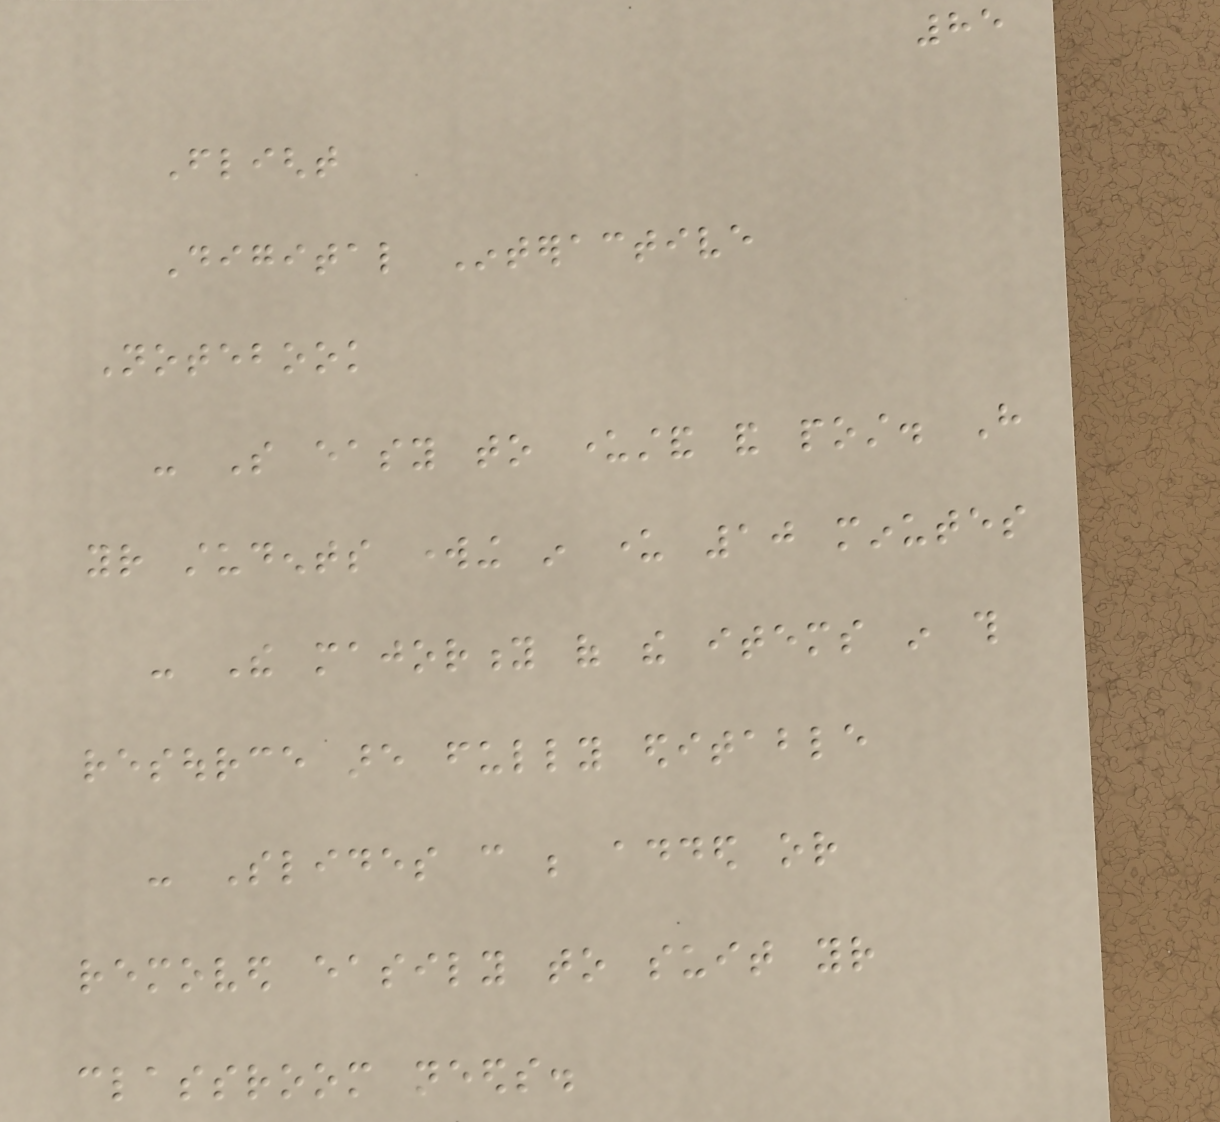85
Flight
Digital Interactive
Notebook
- So easy to understand and post. Have
your students working in under 10 minutes
- The majority of the items in this
resource are fully editable
- Slides can be added or
removed easily to suit your
classroom needs.
